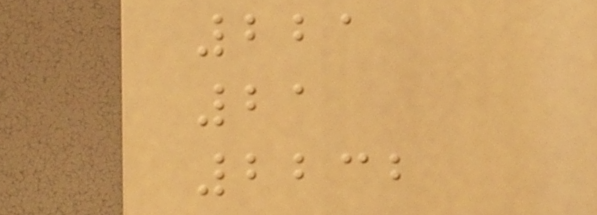221
21
2232
